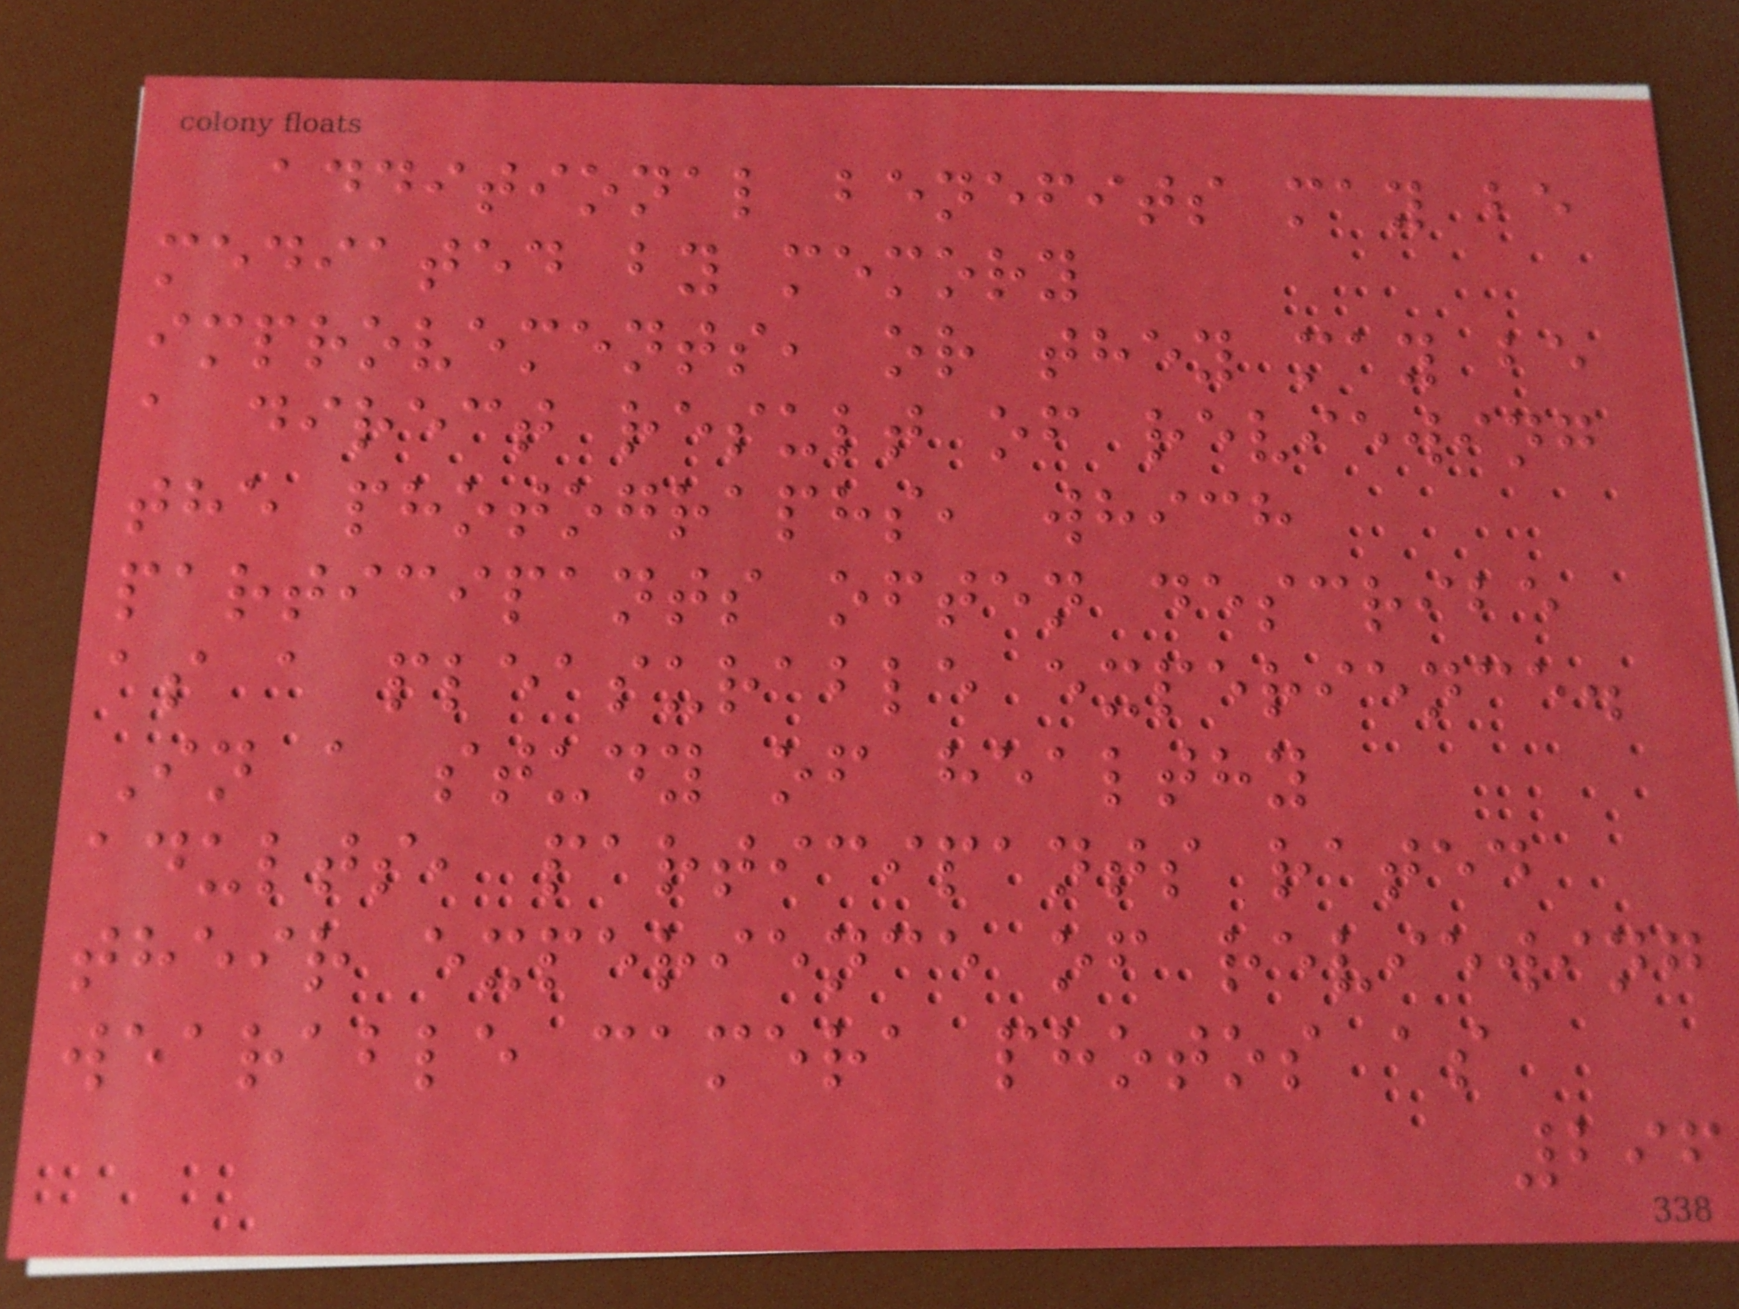additional benefits may be
mediated by memory
improvements, or they may be
a direct result of reviewing
the photographs, which
participants often describe
as a pleasurable experience.
In a study of healthy
adults, participants rated
their experience of reviewing
wearable camera photos as
296
